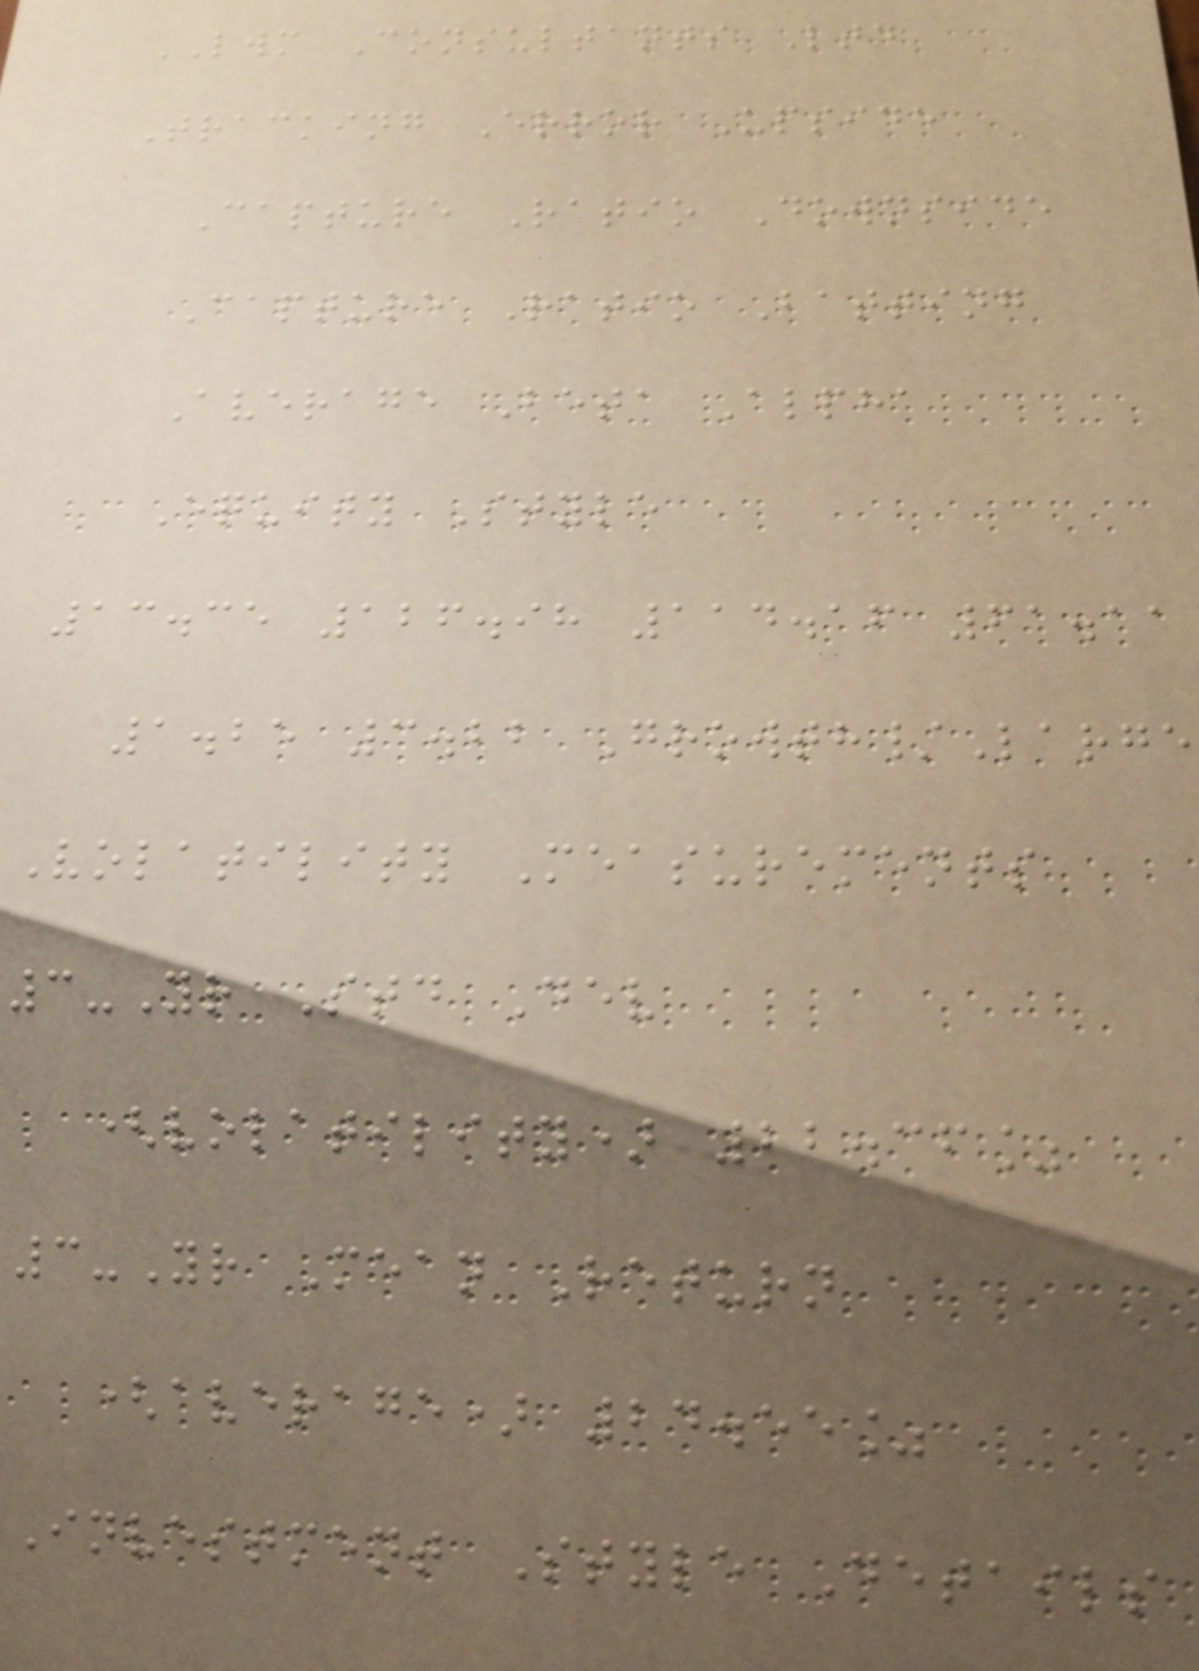LWM Consultants Ltd
Tracking Error Upside
Capture Ratio Downside
Capture Ratio Batting
Average Beta Alpha
Equity Style
13.35 126.98 114.16 61.11
1.25 3.22 Growth/Large
Volatility Measurements
3-Yr Std Dev
(volatility) 22.36%
3-Yr Mean Return
(average) 24.55%
Investment Style Details
